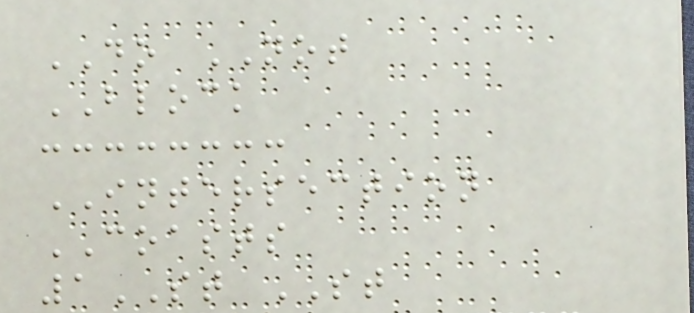DO NOT
BLOCK
INTERSECTION
COASTS
1ST ST
